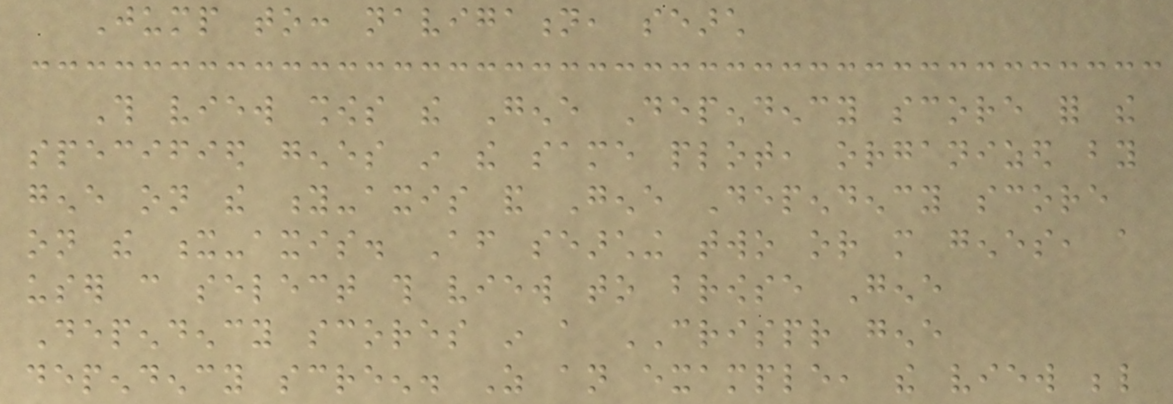Jump to: navigation, search
This view shows the Gene Dependency score for the
specified genes in the same plot, organized by
gene on the y-axis and Gene Dependency score
on the x-axis. After searching two or more genes, a
user can select this view to browse Gene
Dependency scores in a CRISPR gene
dependency screen. As an example, the view below
